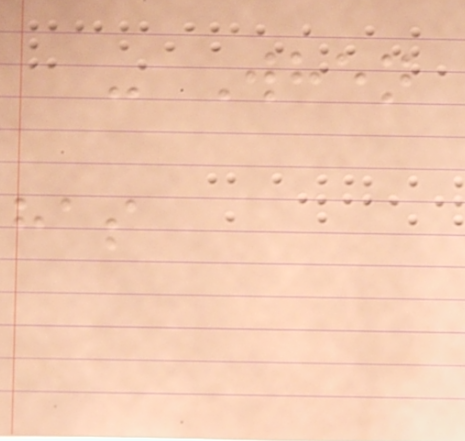- When
has
